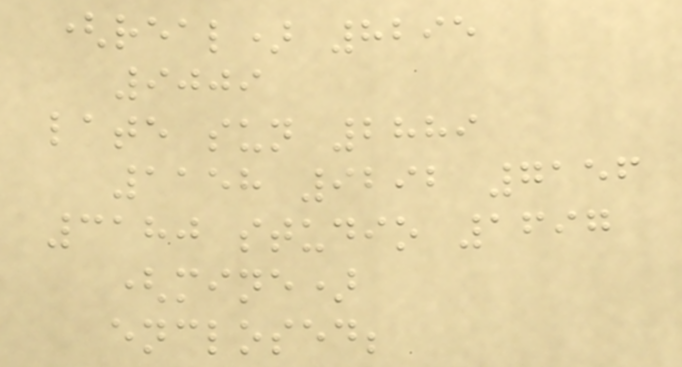(real) 8295
9009
late sun 2889
1158 9292 7156
3180 studio 1697
(mine)
enclosed;
